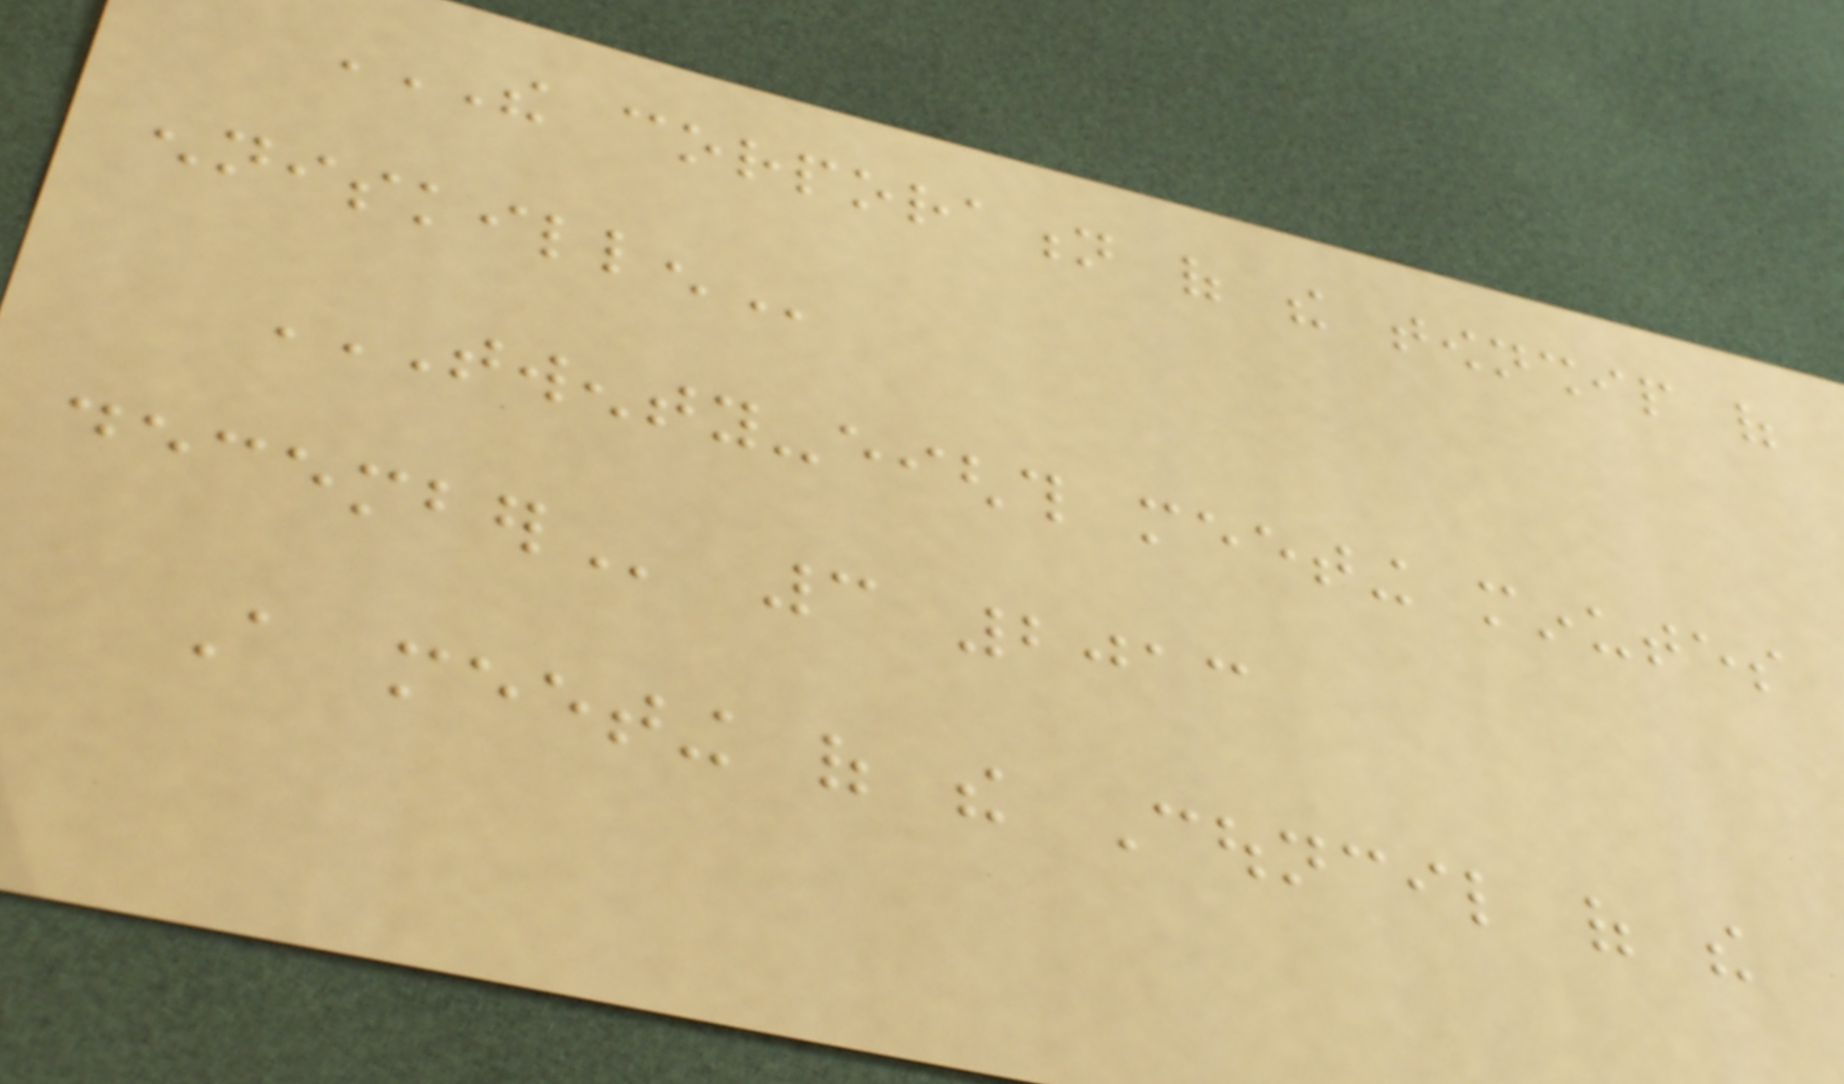THE CORPORATION OF THE TOWNSHIP OF
ENNISKILLEN
TWENTY-EIGHTH MEETING MINUTES
DECEMBER 3 2013
A meeting of the Council of the
